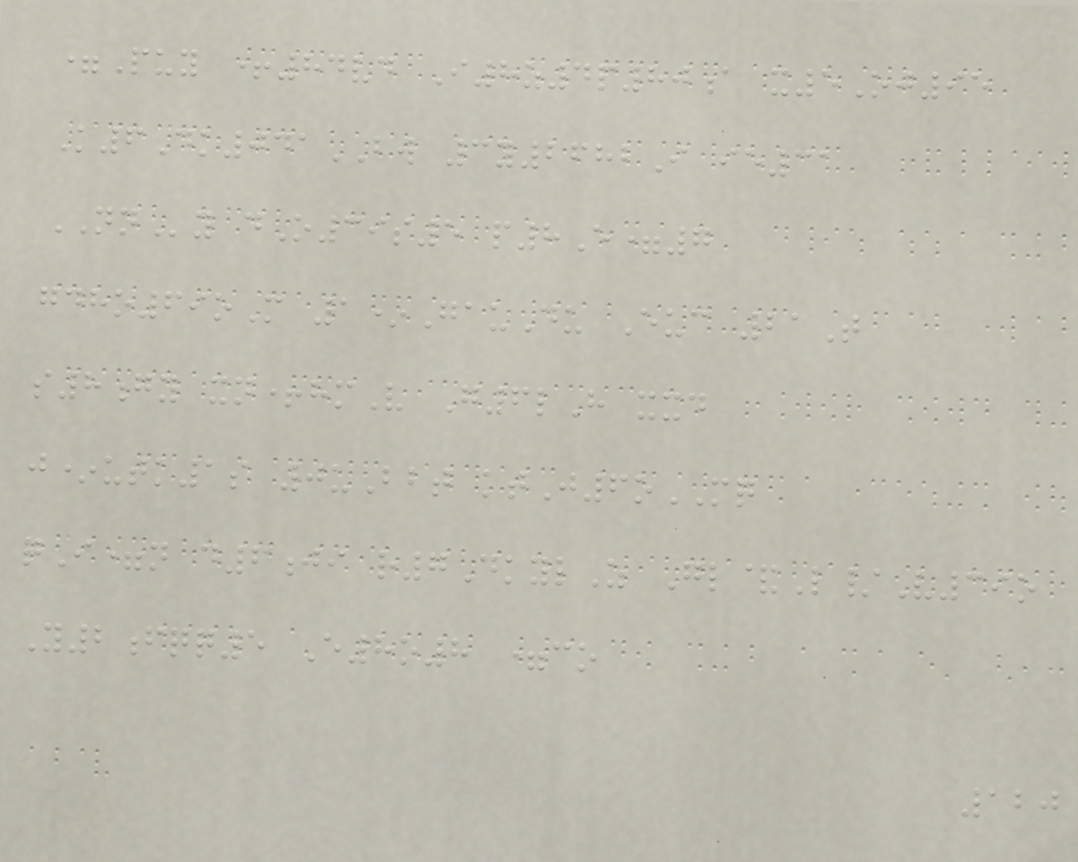=Puy +84vd I8z4p80a x5Oj95
K6Dk041BW 3y2682I ie31
NNy dO39s5 p8E=7
gdho69oM 1*GauDu Euc 21T
s8gy xn+hmV G6lH xxd
j*utk1s 0uBbt ktJ6oMQ
qI=n d6ji r7DkylZ Gl&L/V39o
Y2fqq5 E8o8 =co
120
